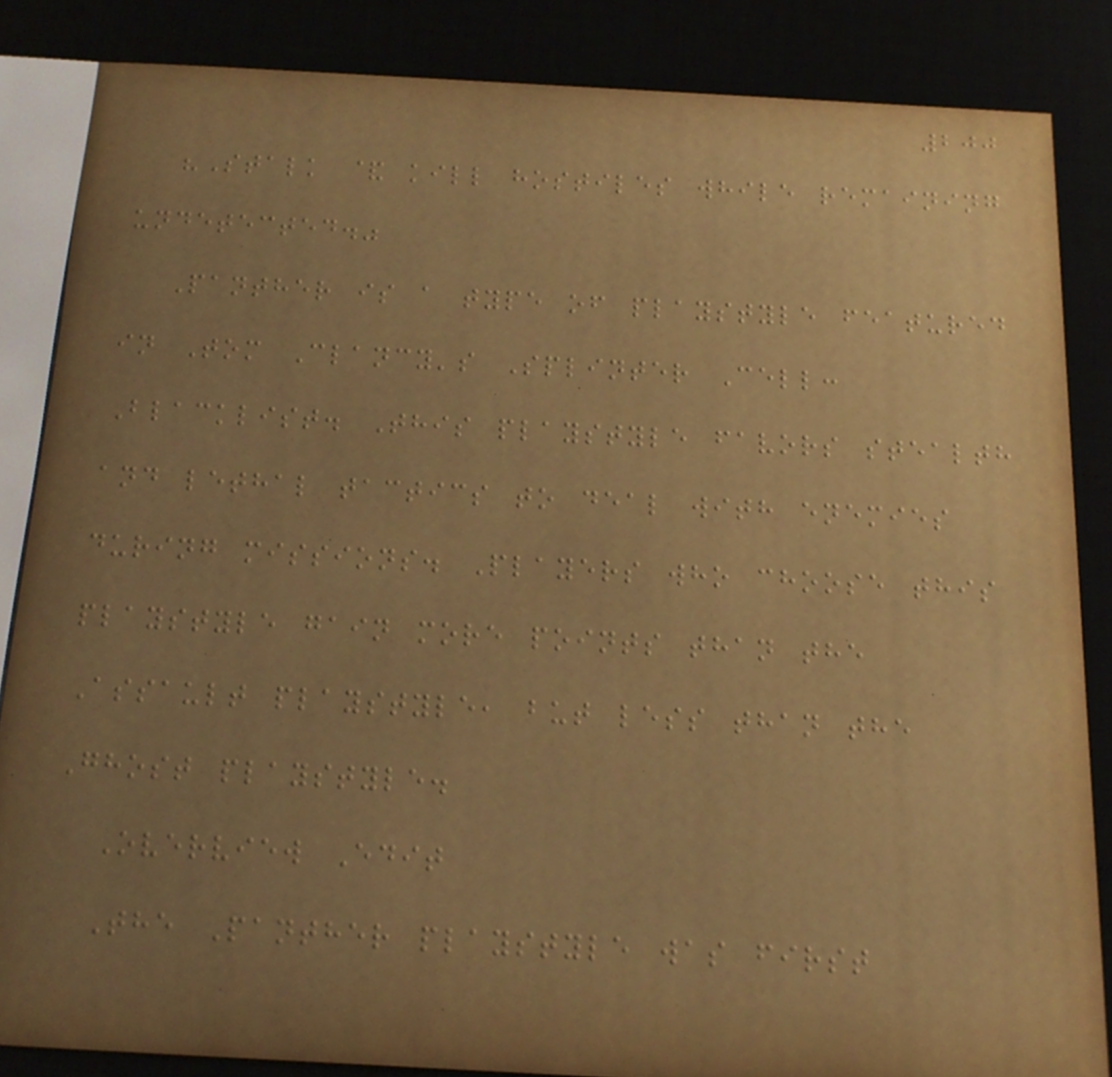200
"Stalk & kill hostiles while remaining
undetected."
Panther is a type of playstyle featured
in Tom Clancy's Splinter Cell:
Blacklist. This playstyle favors stealth
and lethal tactics to deal with enemies
during missions. Players who choose this
playstyle gain more points than the
Assault playstyle, but less than the
Ghost playstyle.
Overview Edit
The Panther playstyle was first
